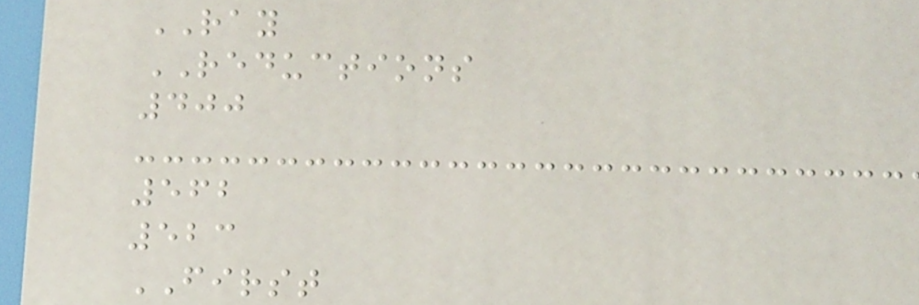RAY
REDUCTIONS
400
562
523
FIRST
